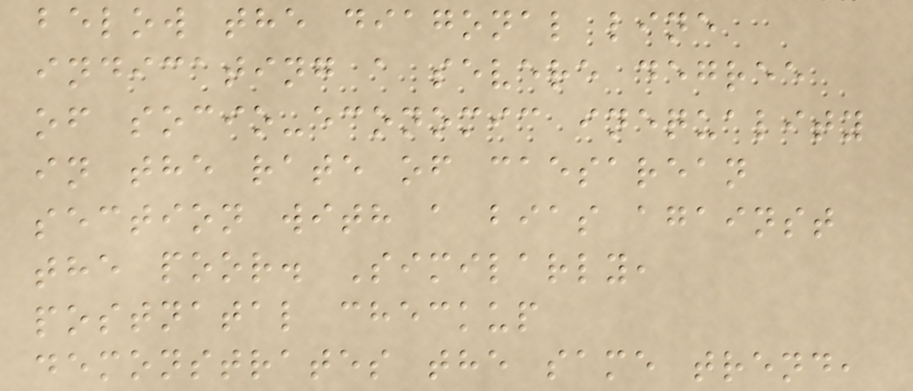below the diagonal line
indicating a severe degree
of socio-economic inequality
in the rate of caesarean
section with a bias against
the poor. Similarly,
postnatal checkup
demonstrates the same trend,
